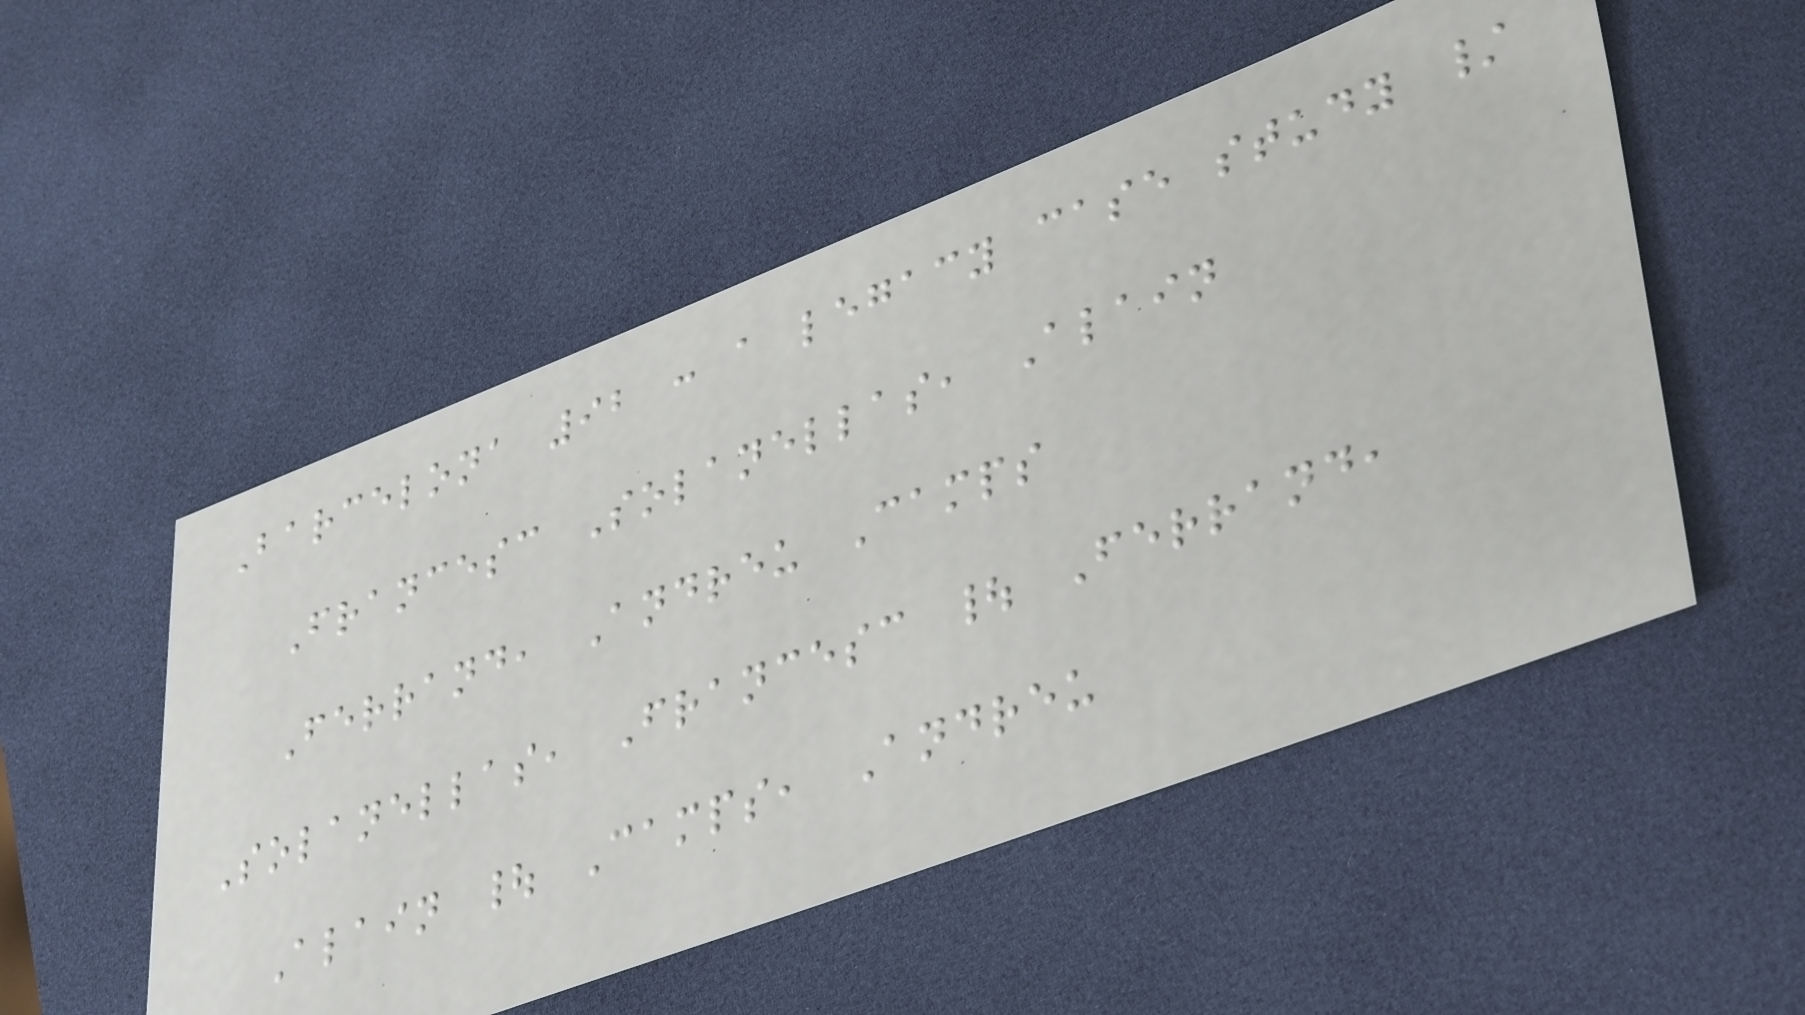Barcelona 92 : a legacy case study /
Francesc Solanellas, Alain
Ferrand, Andreu Camps
Solanellas, Francesc | Ferrand,
Alain | Camps, Andreu
